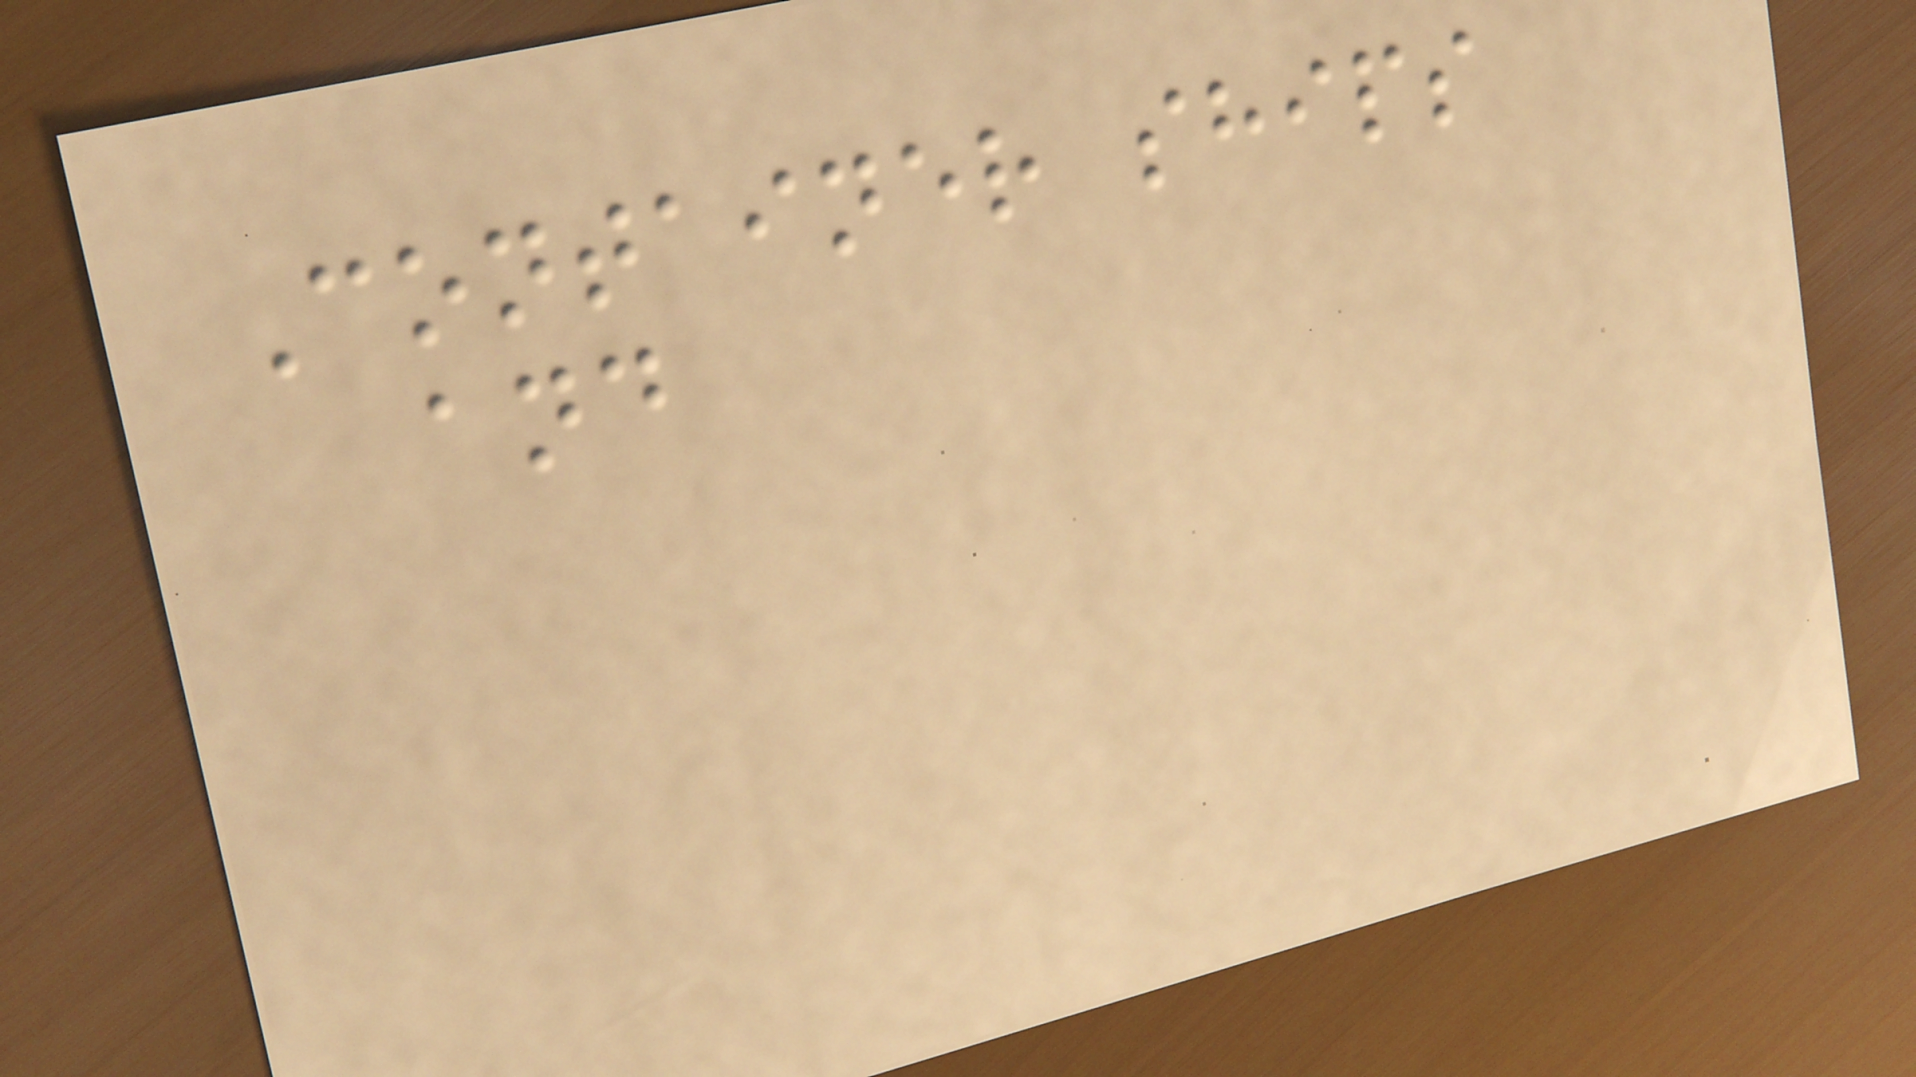Container ships
and
